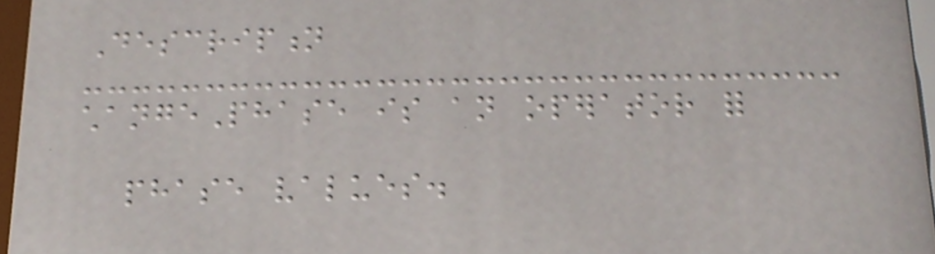Description
changePhase is an operator for
phase values.
